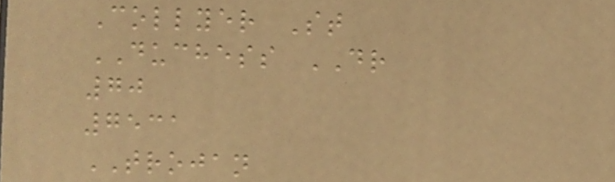Collyer St
DUCHESS DR
70
7531
TROJAN
